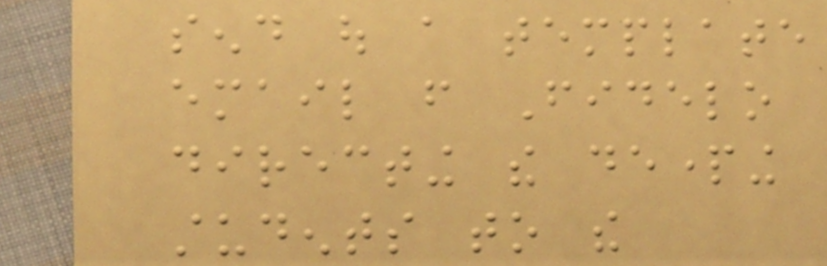send out a template
email from Fidelo
directing the departing
students to the
